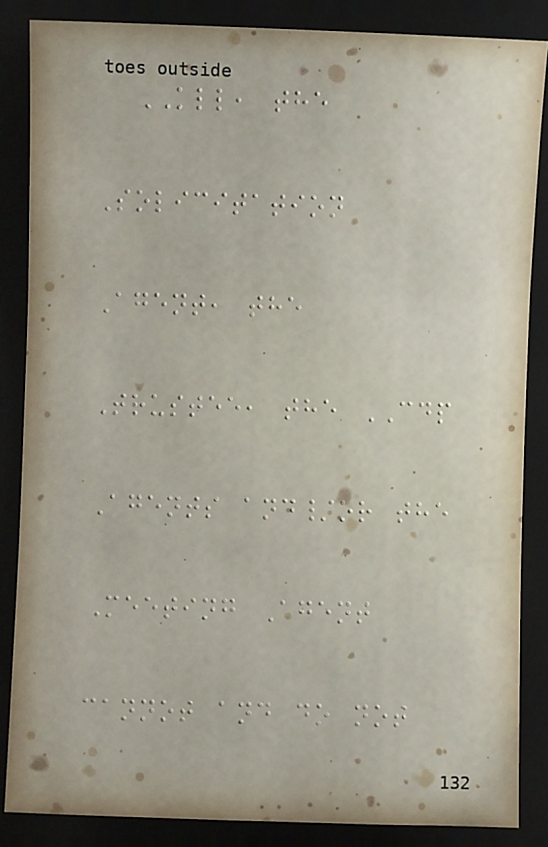KLL, the
Solicitation
Agent, the
Trustee, the CDP
Agents and/or the
Meeting Agent
cannot and do not
